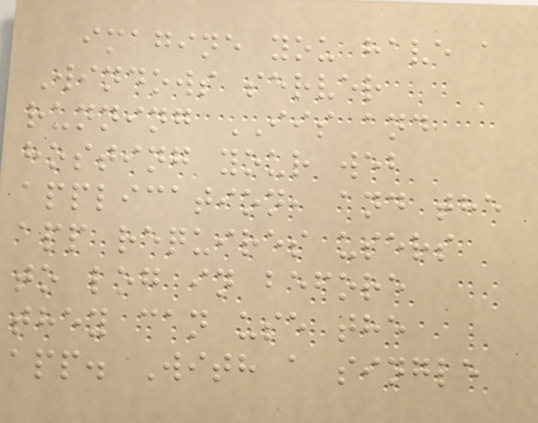imagine you have a
Windows server
running IIS and
hosting your web
application, and the
app requires users
to log in before
they can use the
app. With a single
